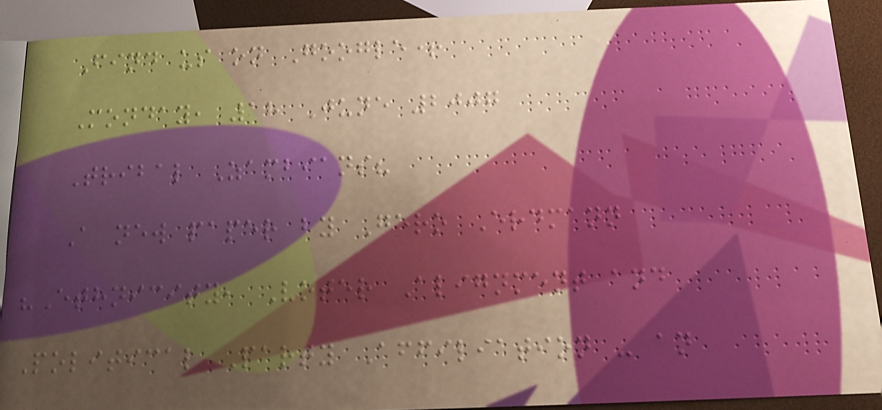Find us on Google+
Monday, 18 June 2007
Tribal Zambians?
A new paper by Gero Erdmann
"Ethnicity, Voter Alignment and
Political Party Affiliation - an
